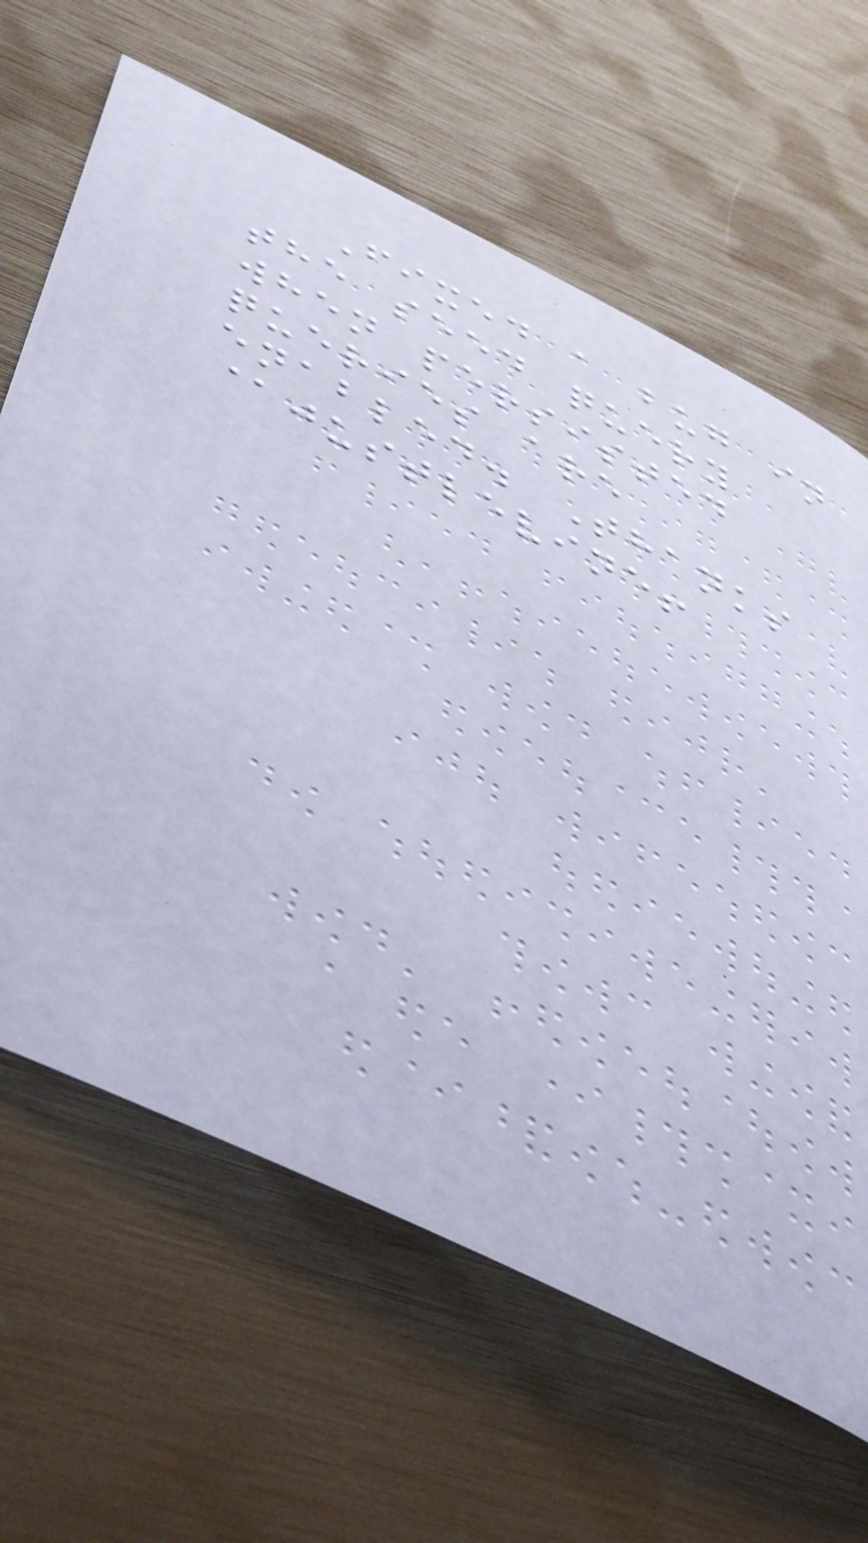Fixed a bug in
the seed query
when persisted
queries are
enabled. Thanks
@justlevine!
